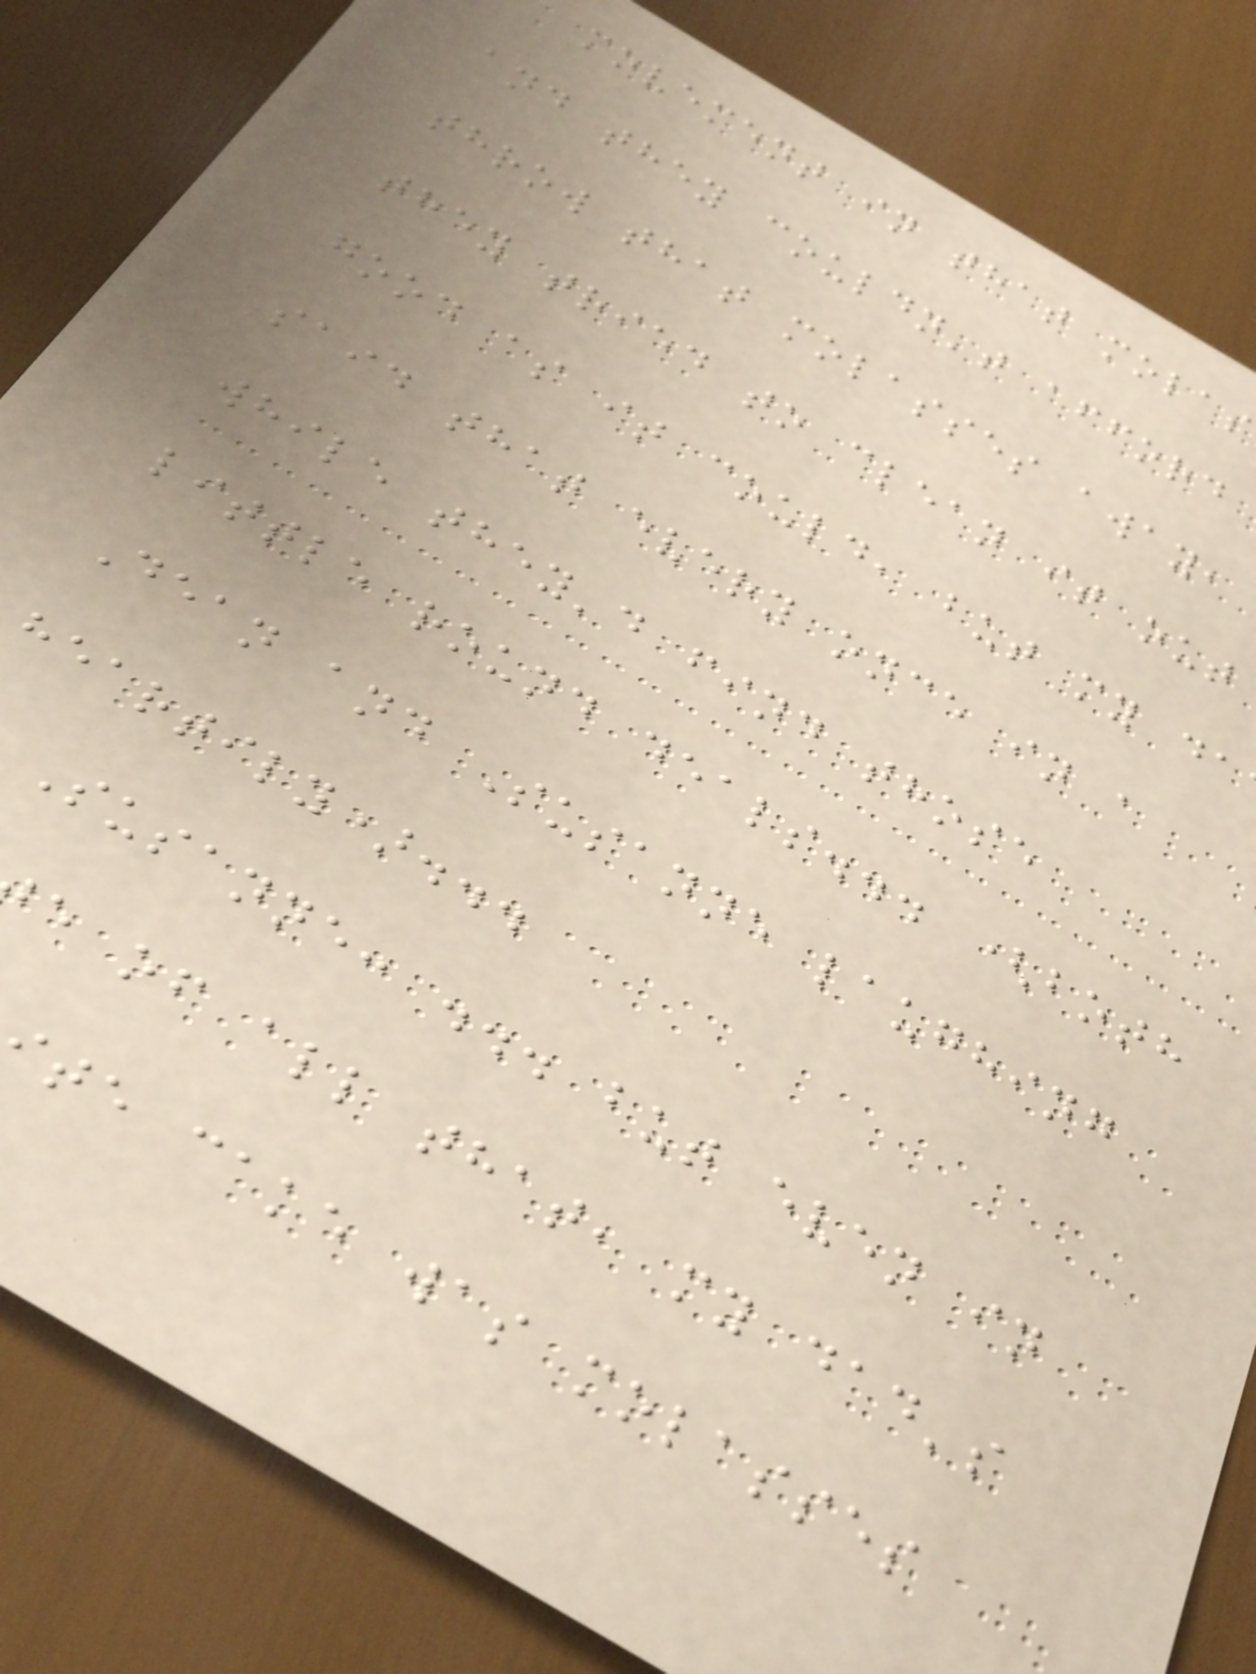movement in that molas
and they couldn't afford
throw that molasses away,
they tried to clean it out
good as it could, but my da
said that every once in a
while they'd find those
little round deals... (both
Dean and Susanne laughing
heartily)...
Susanne: ... but even in
e of all that, my dad's
te cake was molasses
